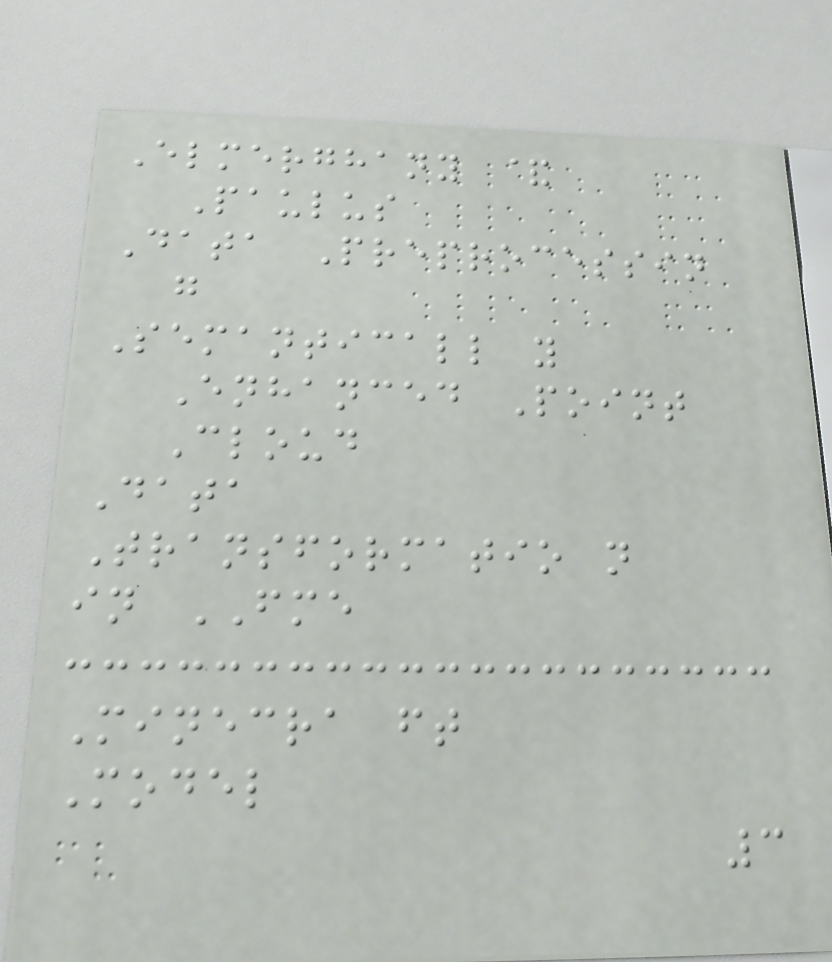Elmerghany &
Paulus
Data Preprocessin
g
Semanticall y
Enhanced Point
Cloud
Data
Transformatio n
in FME
Minecra ft
Model
3
